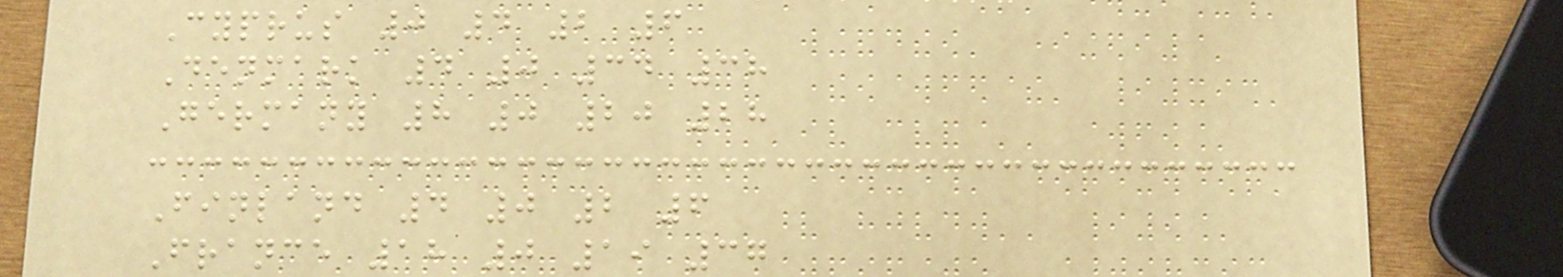Cyprus 0 4 2 6
Denmark 4 0 34 38
Germany 8 0 20 28
Finland 4 0 2 6
France 18 0 19 37
